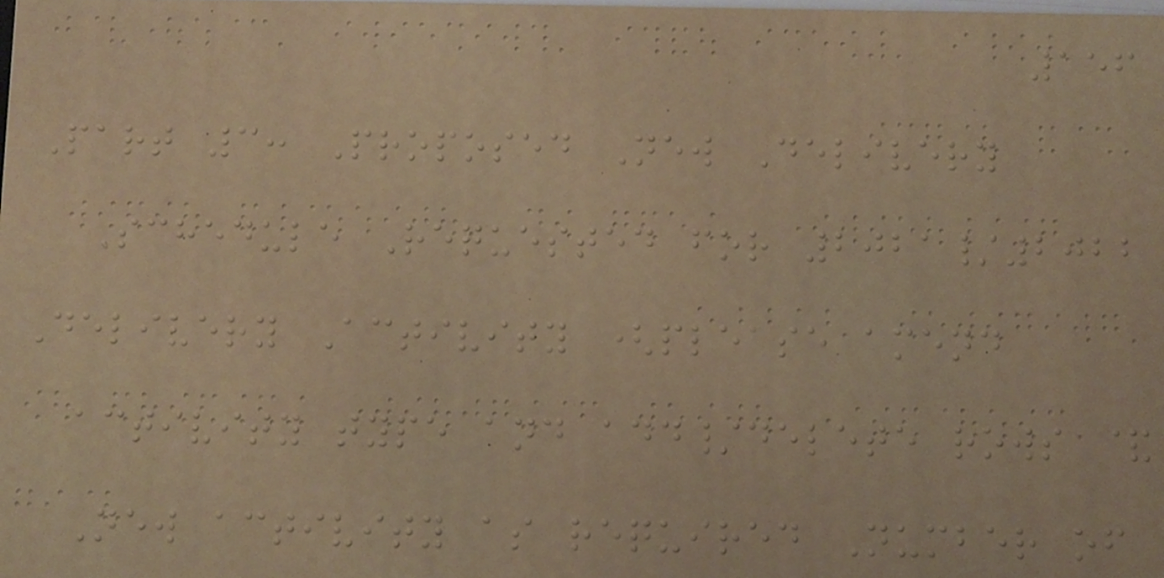156
Part 3: Proposed New Delivery
Schedule Requested for 2021/2022
Delivery Activity (please amend
activity type and add/delete rows &
New activity as required Number of
